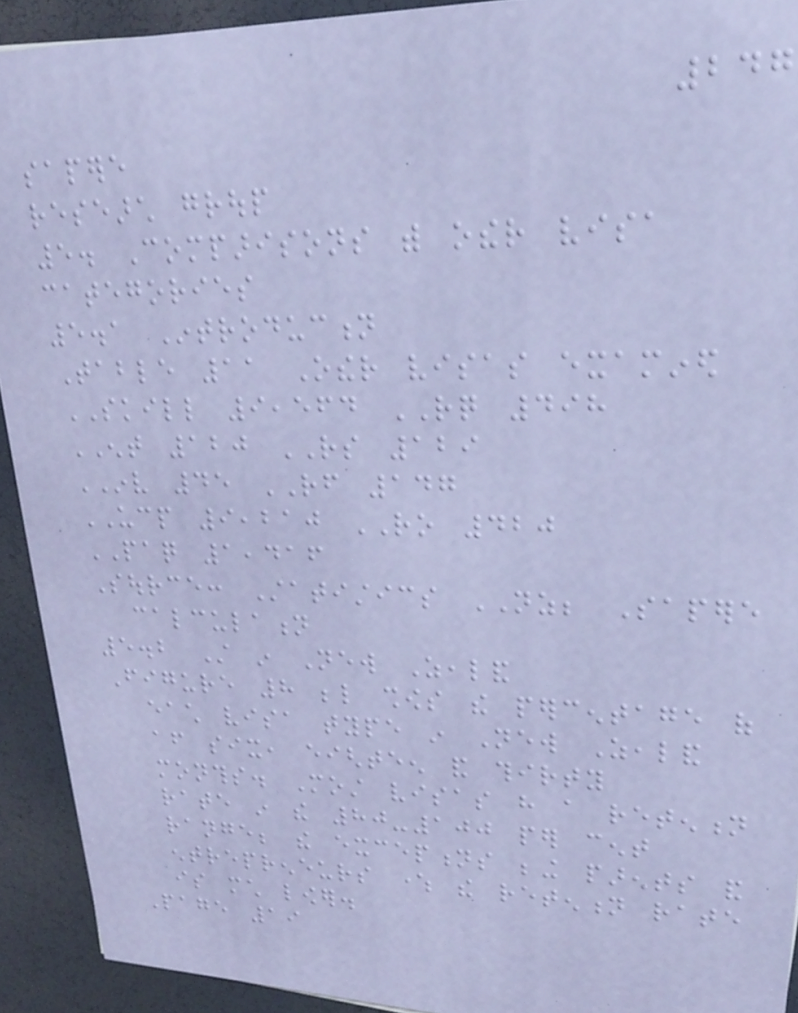247
sapere
research group
5. Comparisons with other visa
categories
5.1 Introduction
Table 11 Other visas examined
SKILL 9,564 RQ 498
ENT 120 RS 129
INV 45 RF 147
UCP 9,210 RO 420
PAQ 1,416
Source: Statistics NZ; Sapere
calculation
5.2 Still in New Zealand
Figure 8 below shows the percentage of
each visa type in New Zealand
after six, eighteen and thirty
months. Most visas have a retention
rate in the 80-100 per cent
range; the exceptions being parents and
entrepreneurs where the retention rate
is much lower.
Page 19
